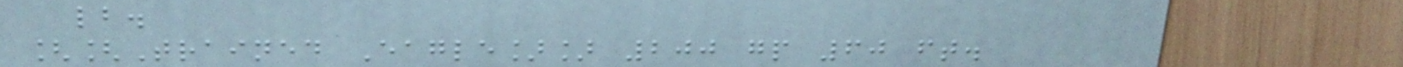lb.
[[Trained Eagle]] 200 gp 60 ft.
